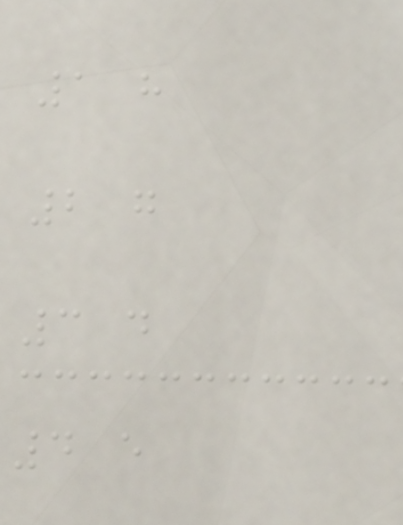1 h
2 g
3 d
4 e
